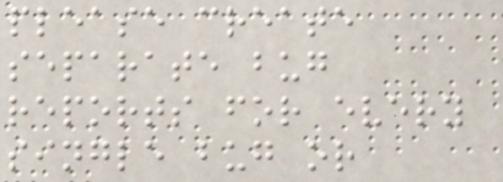please create
separate bug
reports for every
single bug or
